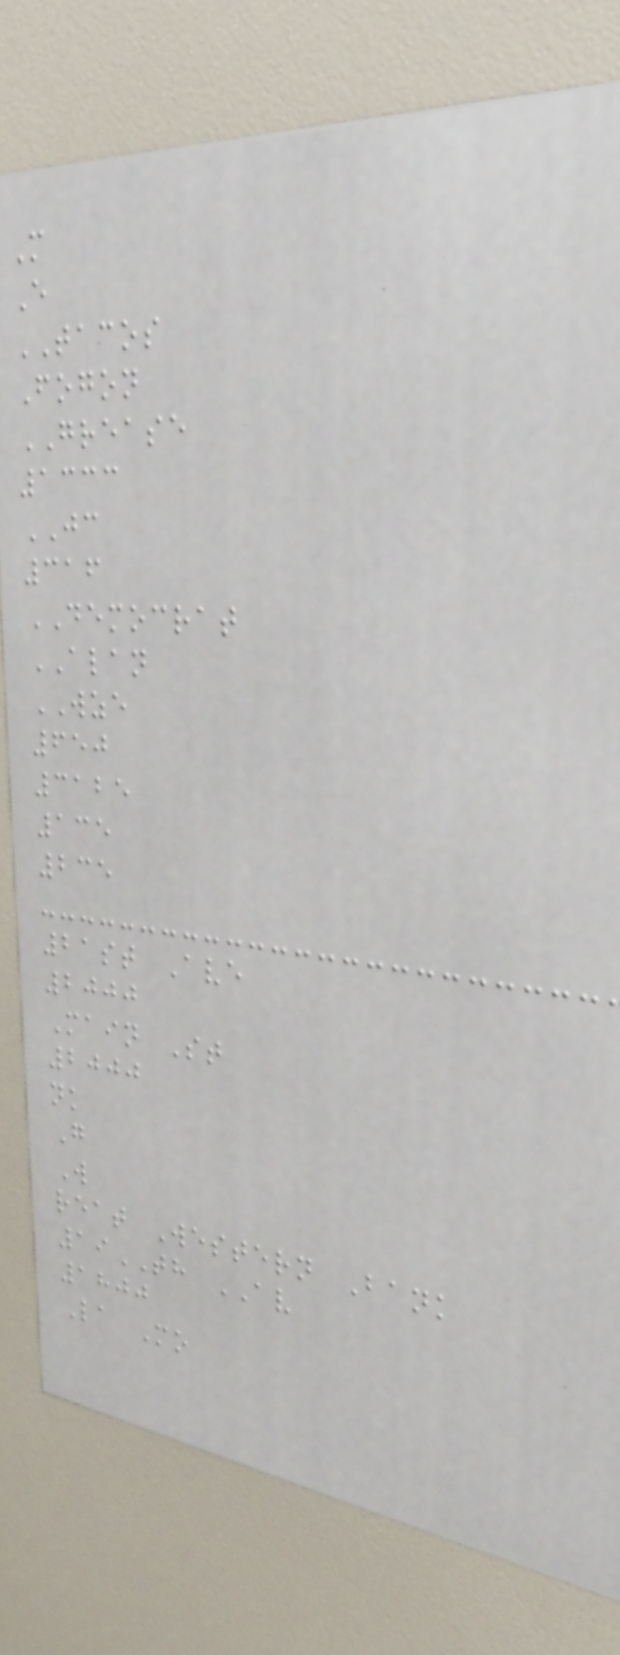M
E
TACOS
Fogon
GREASE
1333
JC
316
DEMOCRAT
ALAN
WZE
650
3125
135
235
21st Ave
2000
Main St
2000
nk
G
W
reat Western Bank
19TH AV
1800
La Mo
